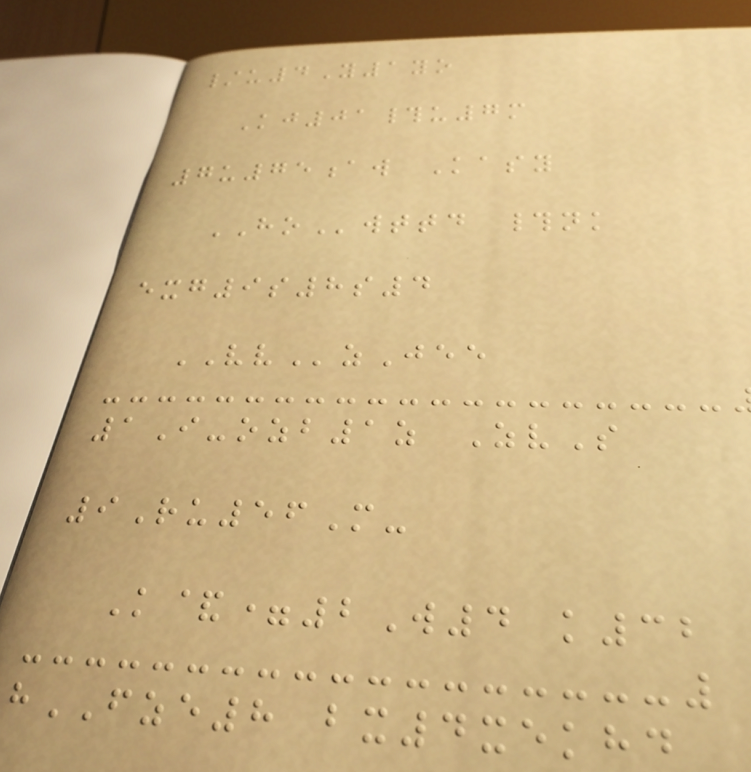/u4Y1yo
Kj01#u7m
7u75aw Kasy
HOwttd #nk
exg9s8s4
VVzJee
1I-ozb1z ZvS
9Ru56M-
K&=2W4 k32
hFZE8 bx4xekhd
